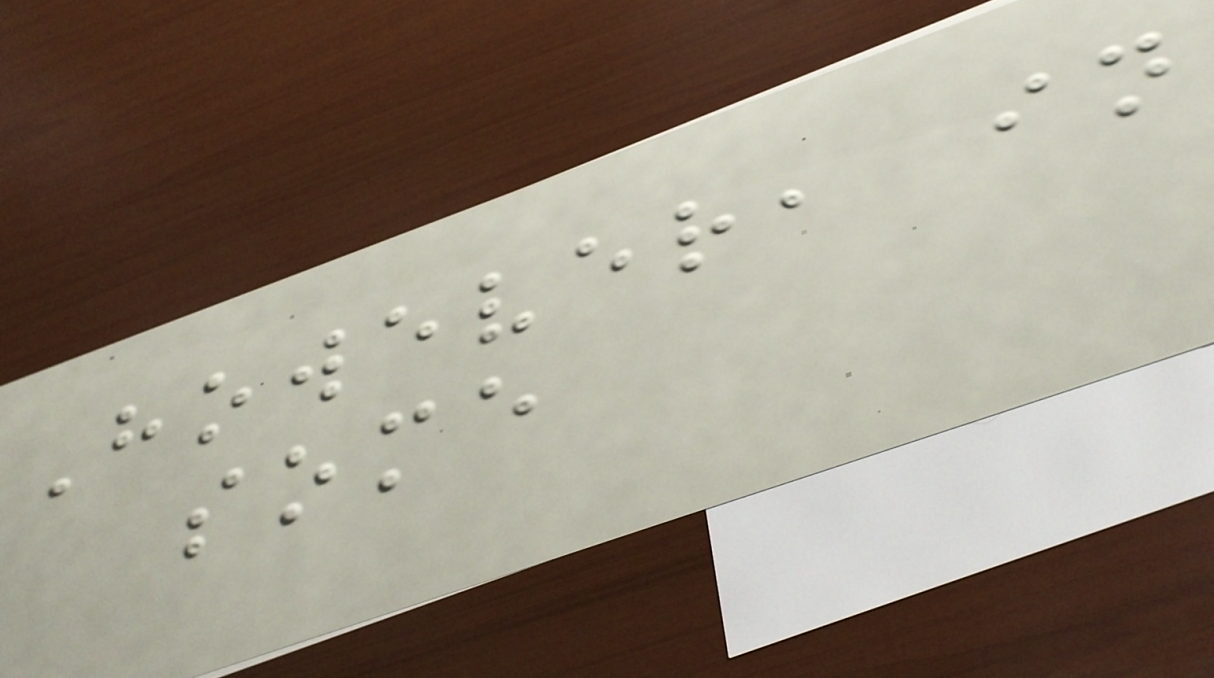However, in
some
